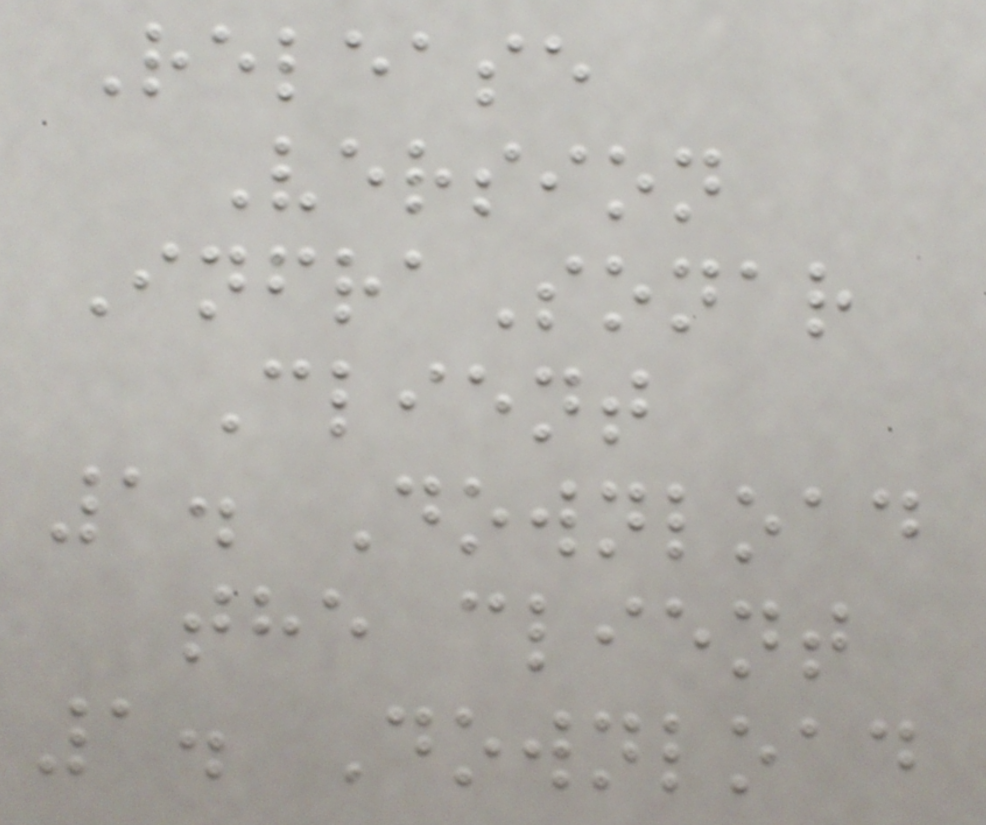Release
Version
InfraSonar
Client
1. Download
the client
1. Download
